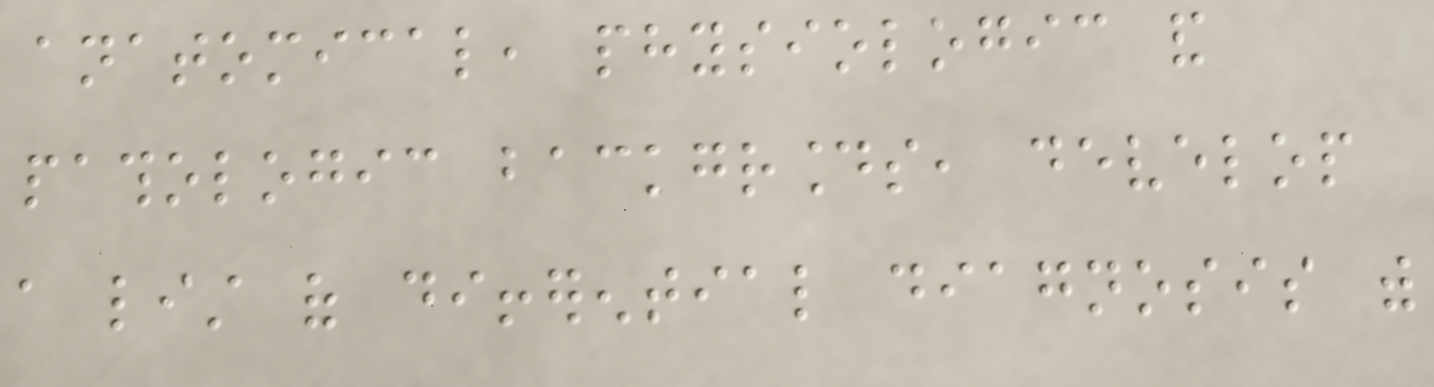anatomical, physiologic and
pathologic backgrounds, develop
a list of differential diagnosis with
